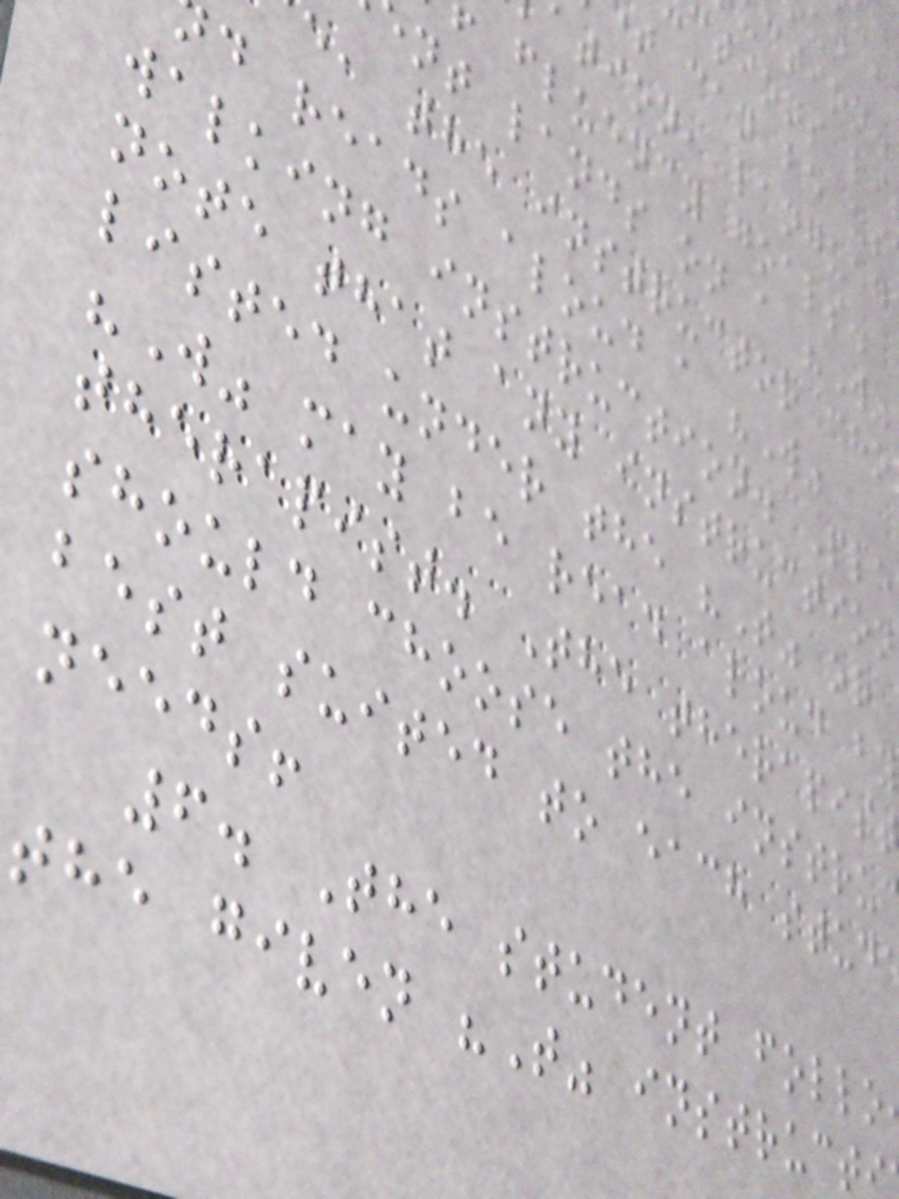ctions li
t can be us
ation, languag
fluency goals.
nt lands on a "W"
e, the instructor cho
d reads aloud a "W"
walking instruction. Ple
note that any instruction
listed under the "T" or
"W" may be read aloud by
therapist. The therapist
should choose the instru
best suited to each stud
needs!
6. The student follo
the given "T" instruct
